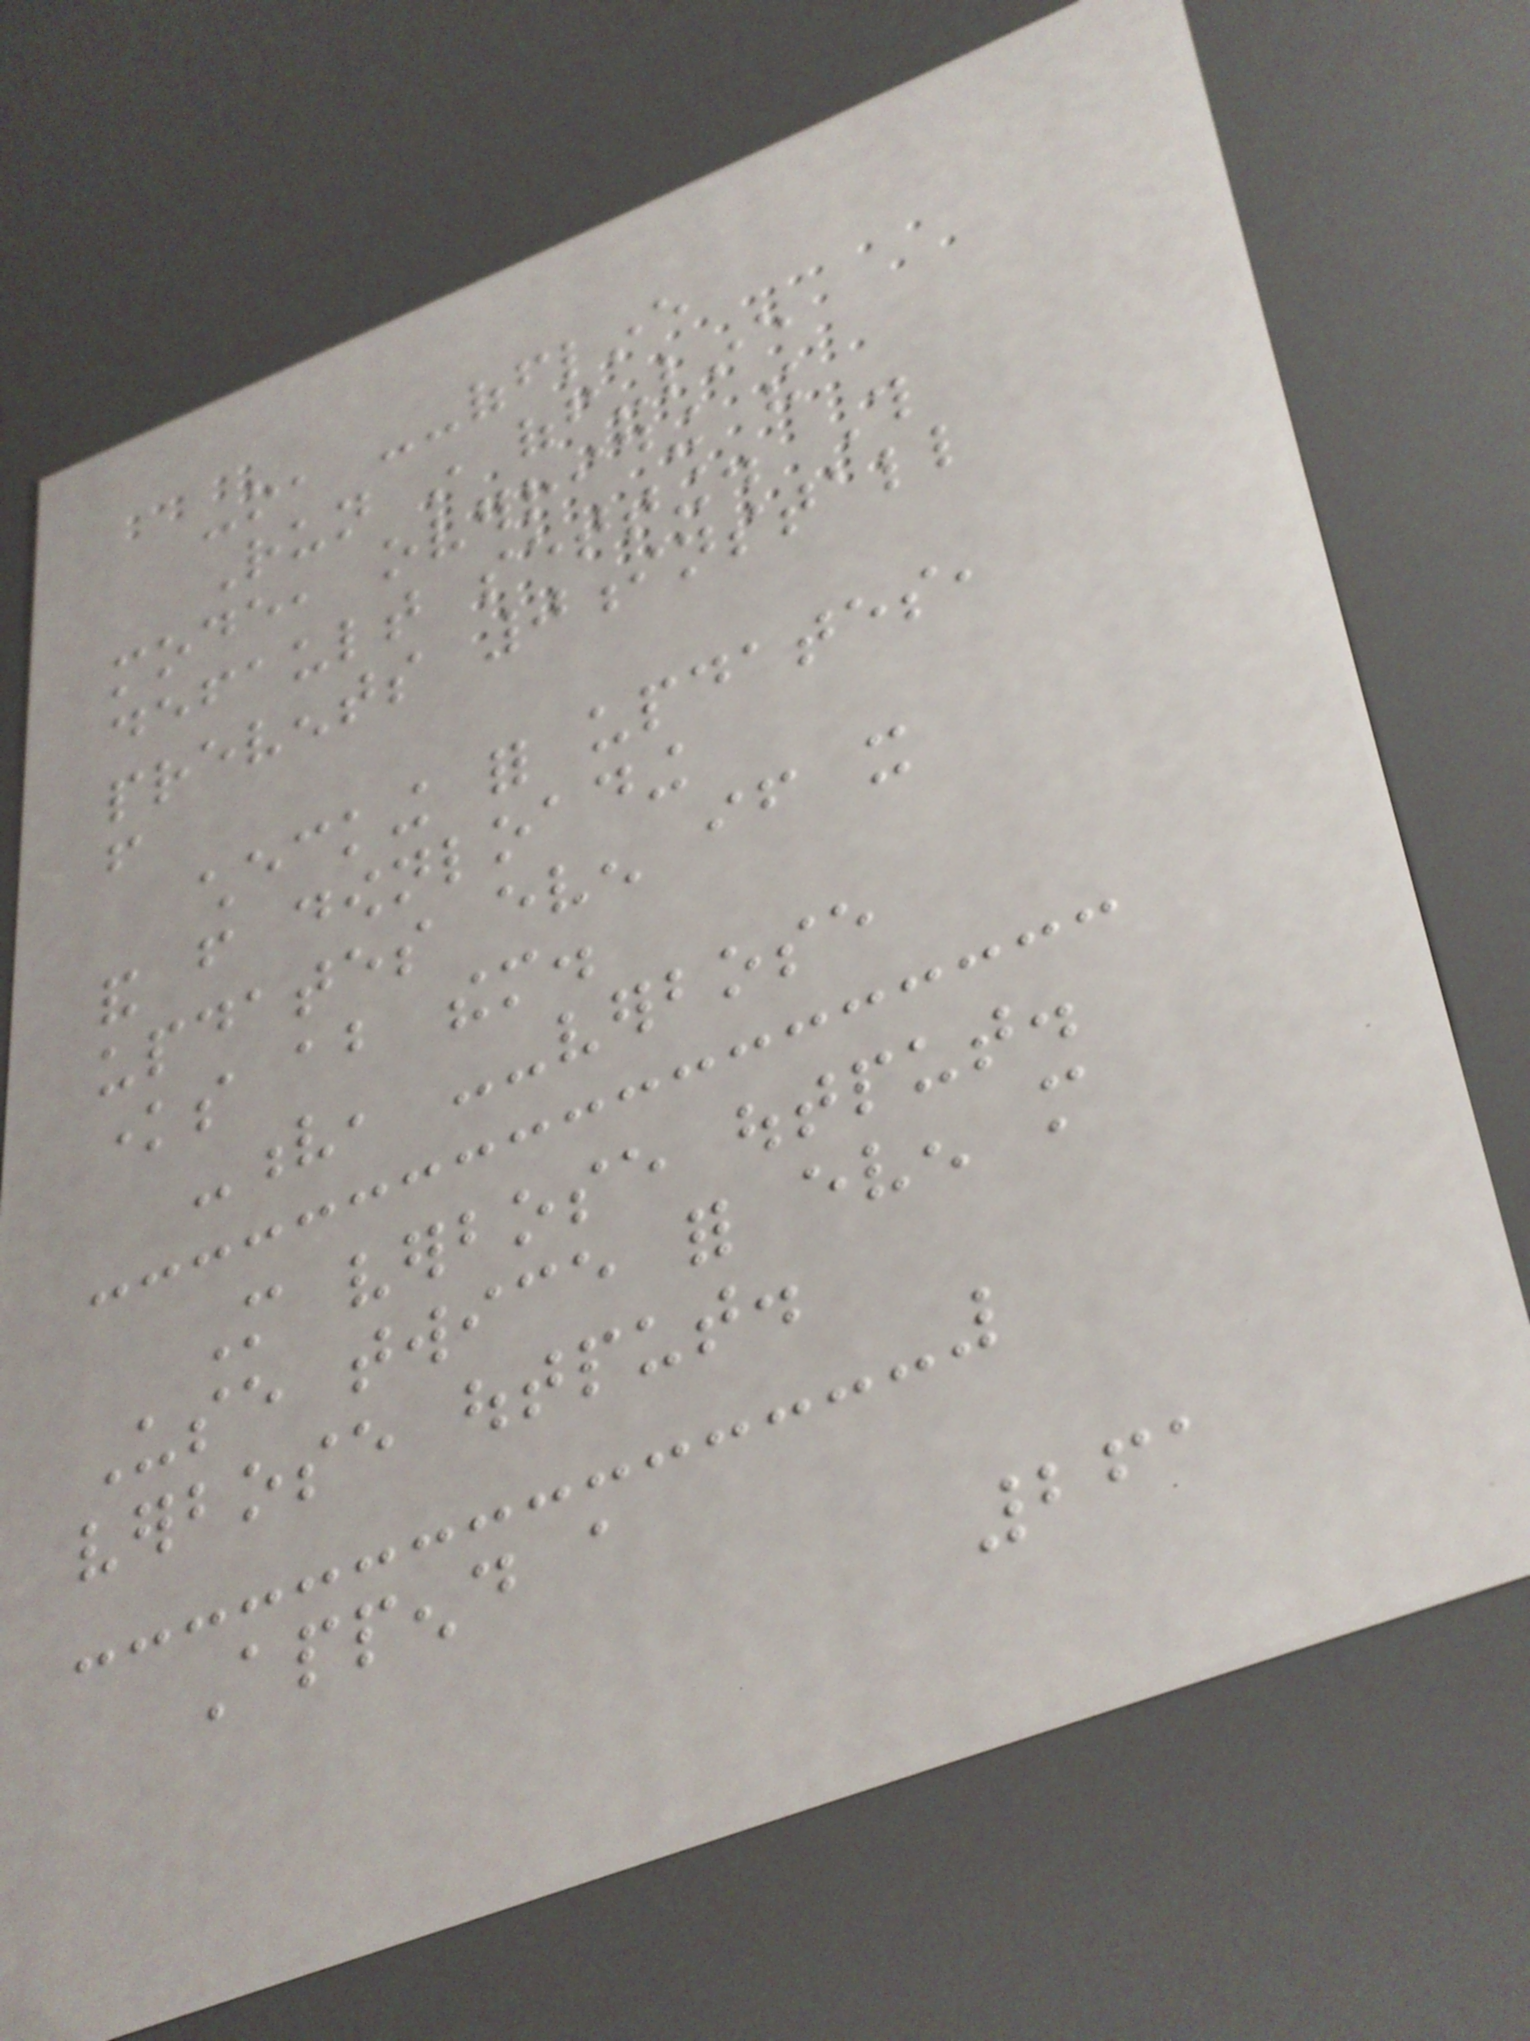-o, --offline
Run in off-line
mode, overriding the
default setting. This
prevents 0install
from
checking for updates,
and from downloading
updates even if it
knows about them.
-v, --verbose
More verbose output.
Use twice for even more
verbose output.
Append a
261
